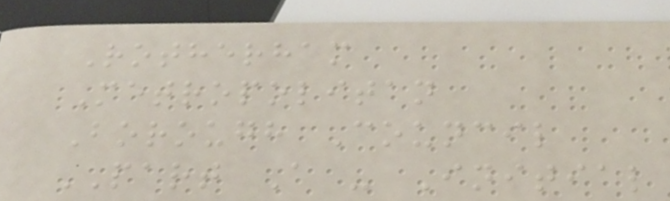Rotherham
Metropolitan
Borough Council
PART A - Initial
